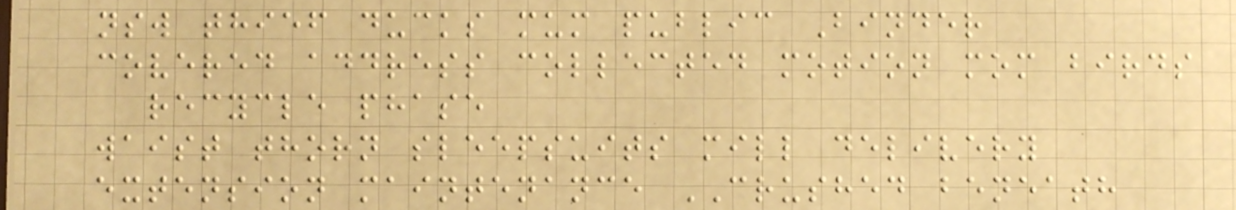nsw thief ducks mum public Binder
covered address collected motion mom birds
recycle phase
waist thorn sleepsuits mill delivery
extension maintenance CRUSHED beneath
